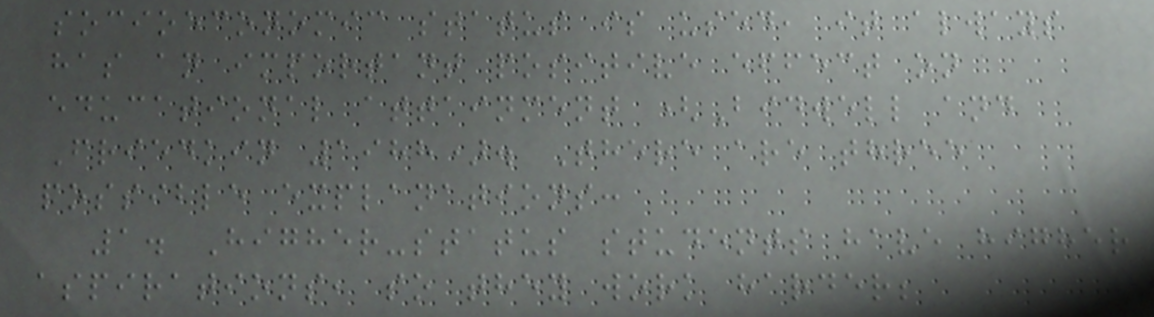socioeconomic status is used, it always
has an important positive effect on
educational attainment (Bidwell and
Friedkin 1988). There are three
possible explanations:
1. Higher-status students have higher
aspirations, so they work harder;
